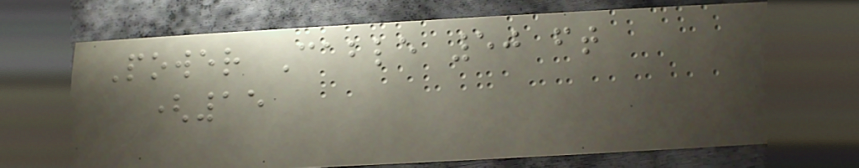Power Cable 50 ft
(15
